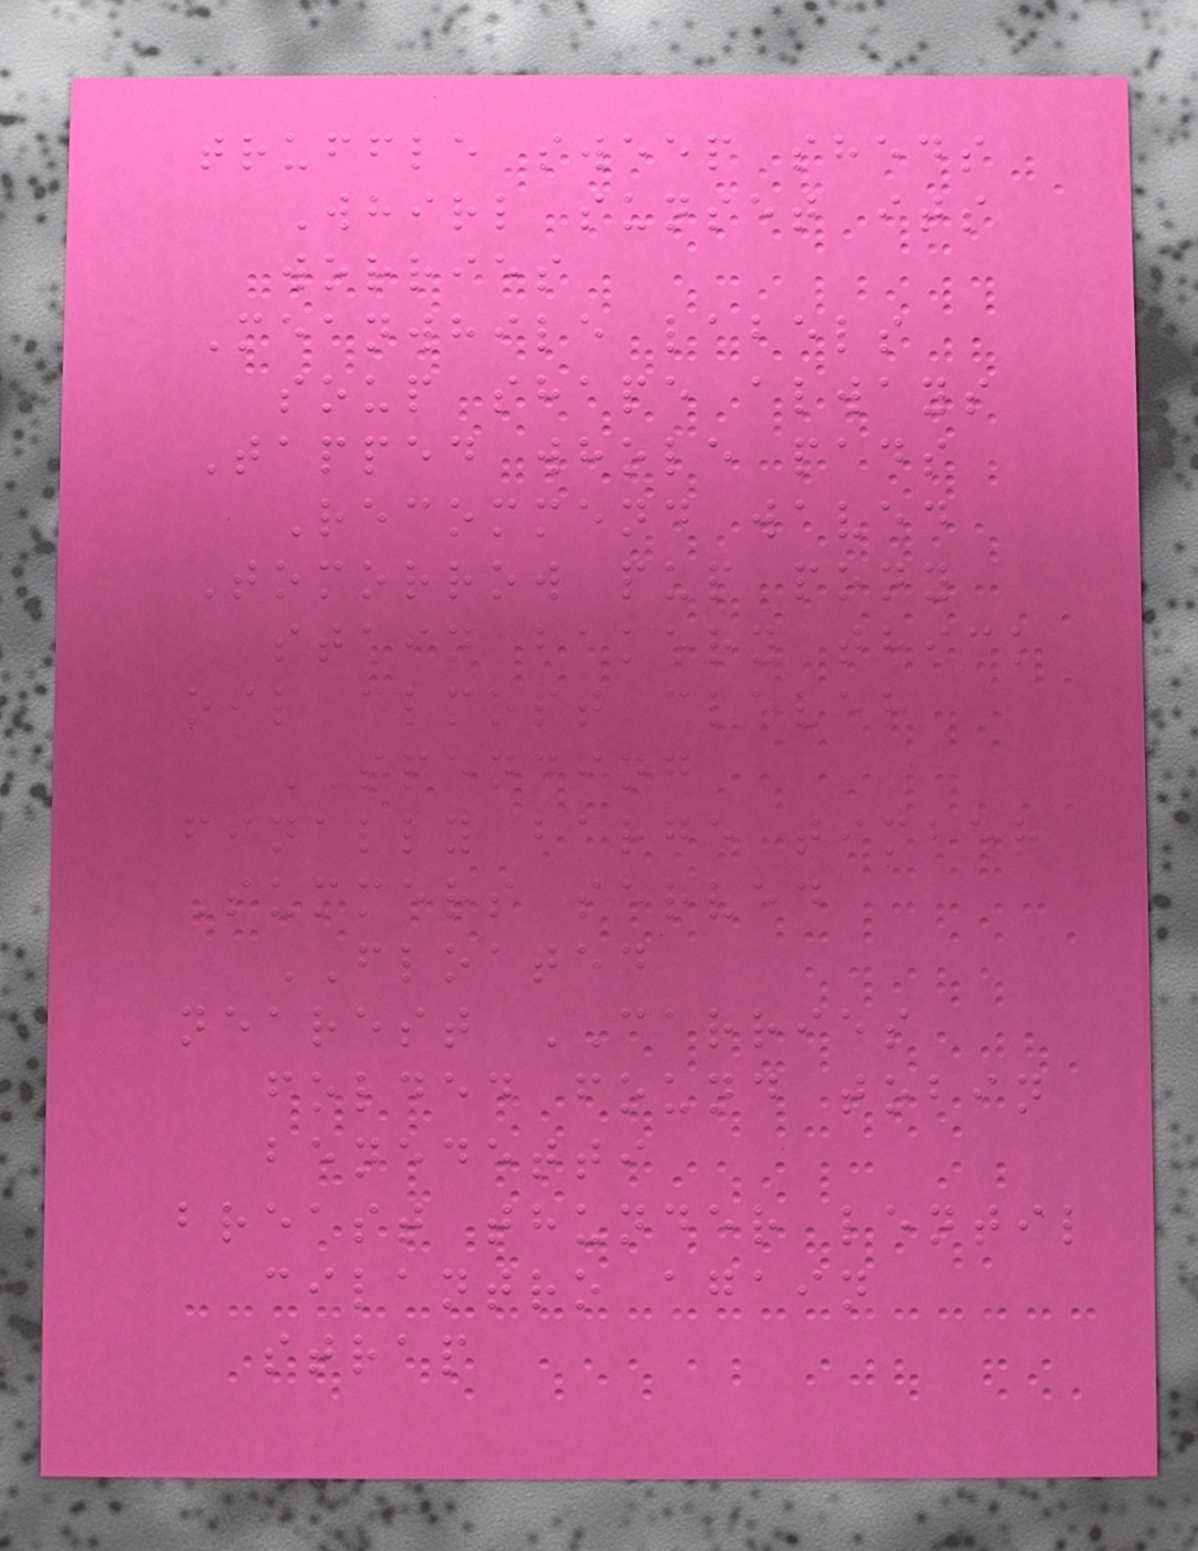truffle sweep sheds
Whirl sunset its
worries
Meanwhile labels
soup shape always
Tapped whole pads
Recommend waved
Tomorrow pup pony
stain bakery thick
oil almost clever
SPENDING
finally barge timber
Summers served
FLOATED
nearest CARRIES
folded found tobin
benedetti
breast thunder lentil
cilantro again
strap
